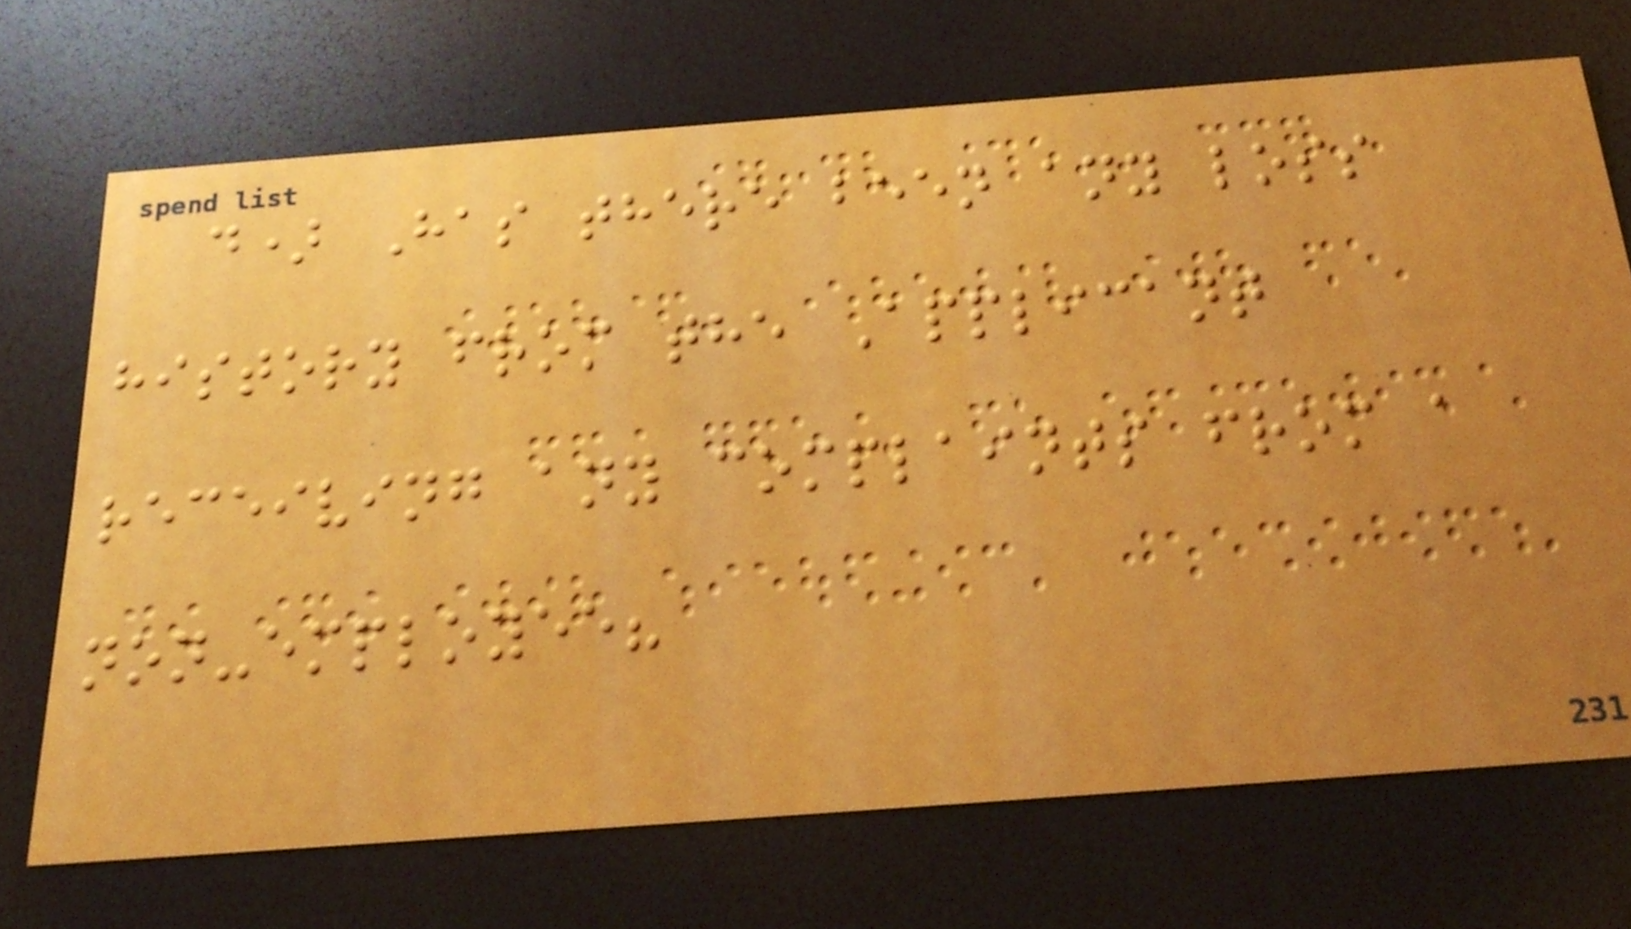d) Has there been any loss
history from the Applicant
receiving any complaints from a
non-employee?
